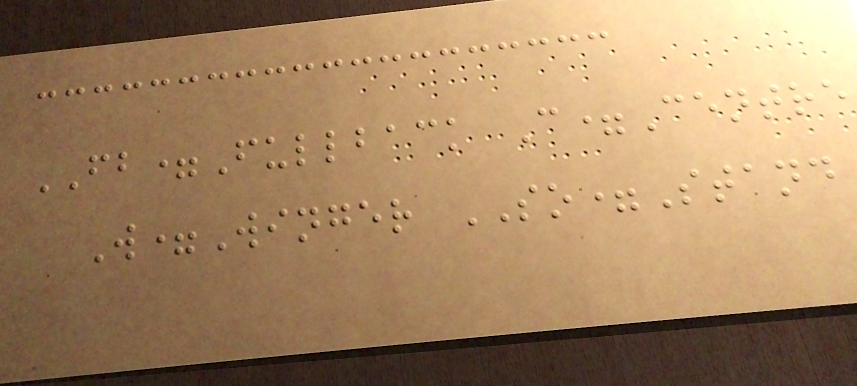FB=Fullback C=Centre
W=Winger SO=Stand
